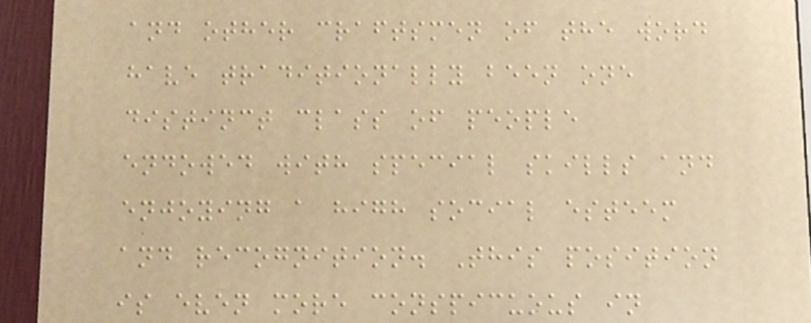and other craftsmen of the word
have traditionally been one
distinct class of people
endowed with special skills and
enjoying a high social esteem
and recognition. This position
is even more conspicuous in
